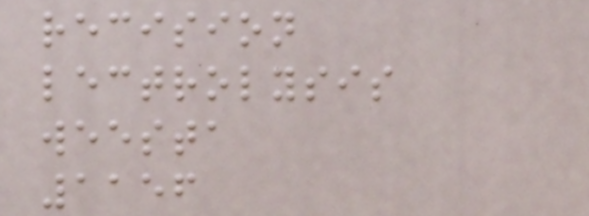recision
lectrolysis
weesta
1156
